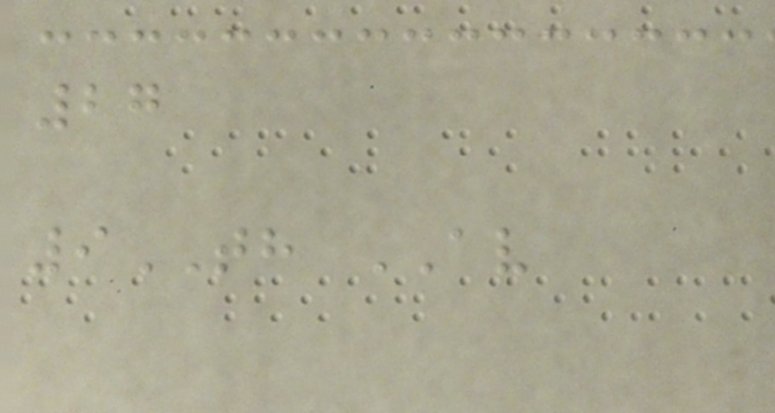27
9TH AV
